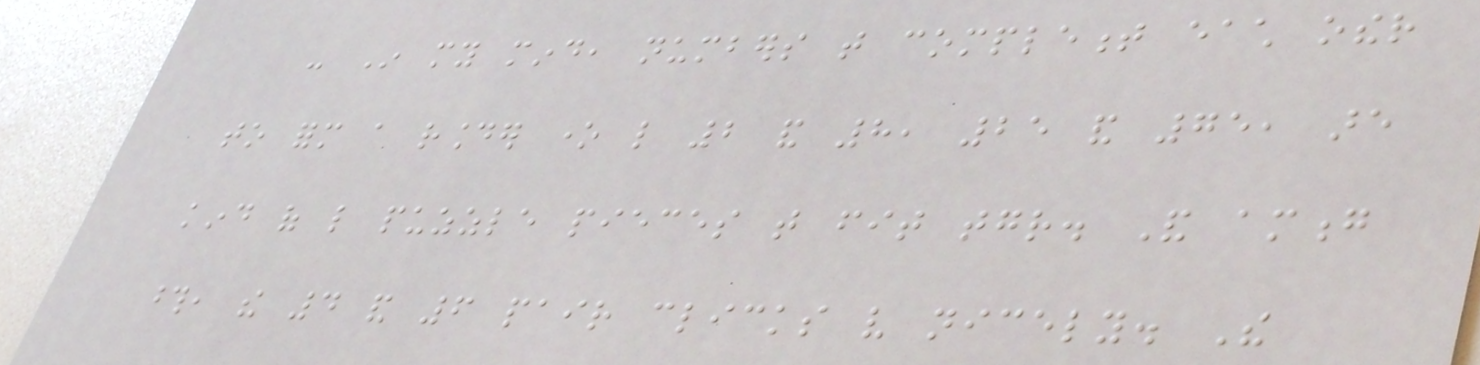- In my mind, numbers that complement each other
to form a rounder one like 2 and 8, 25 and 75, are
kind of like puzzle pieces that fit together. And among
those, the 4 and 6 pair clicks very nicely. The
